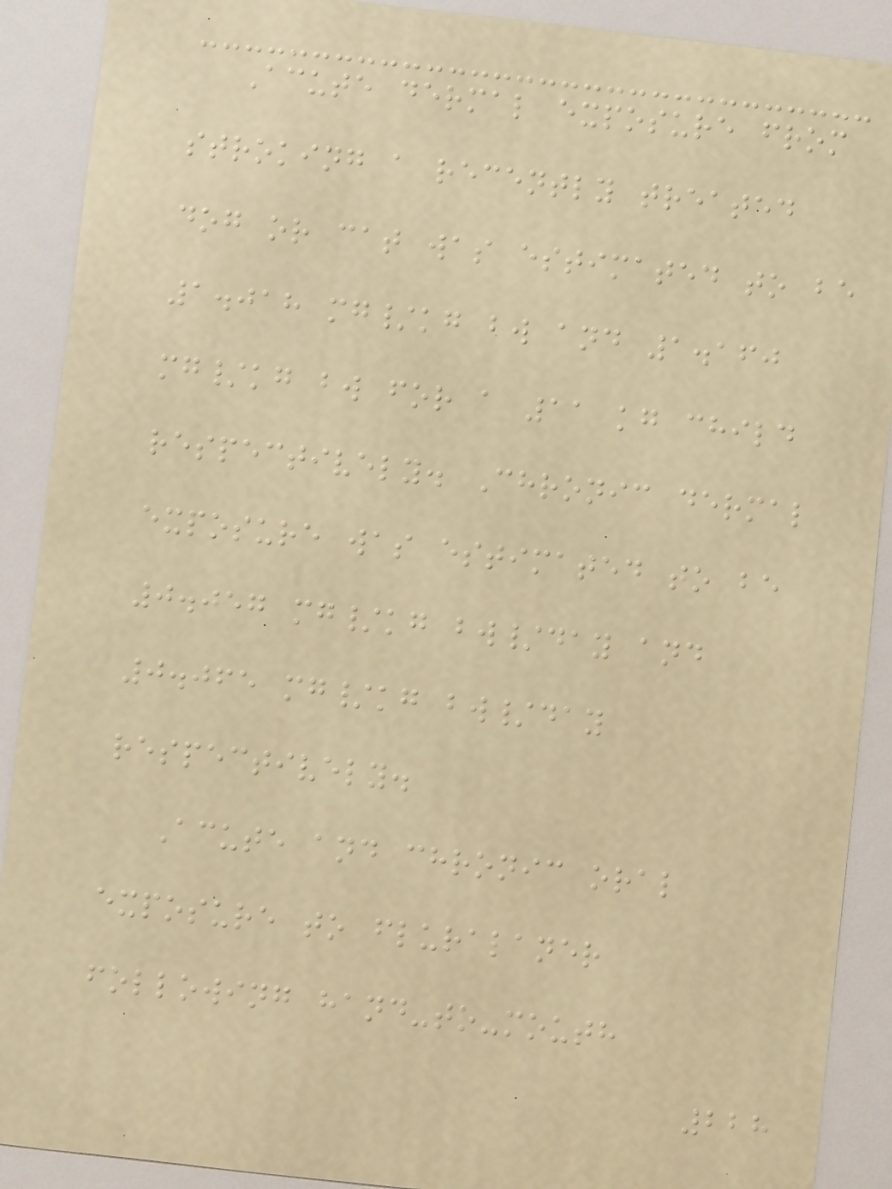Acute dermal exposure from
stroking a recently treated
dog or cat was estimated to be
1.018 mg/kg bw and 1.160
mg/kg bw for a 11 kg child
respectively. Chronic dermal
exposure was estimated to be
0.057 mg/kg bw/day and
0.065 mg/kg bw/day
respectively.
Acute and chronic oral
exposure to fluralaner
following hand-to-mouth
228
